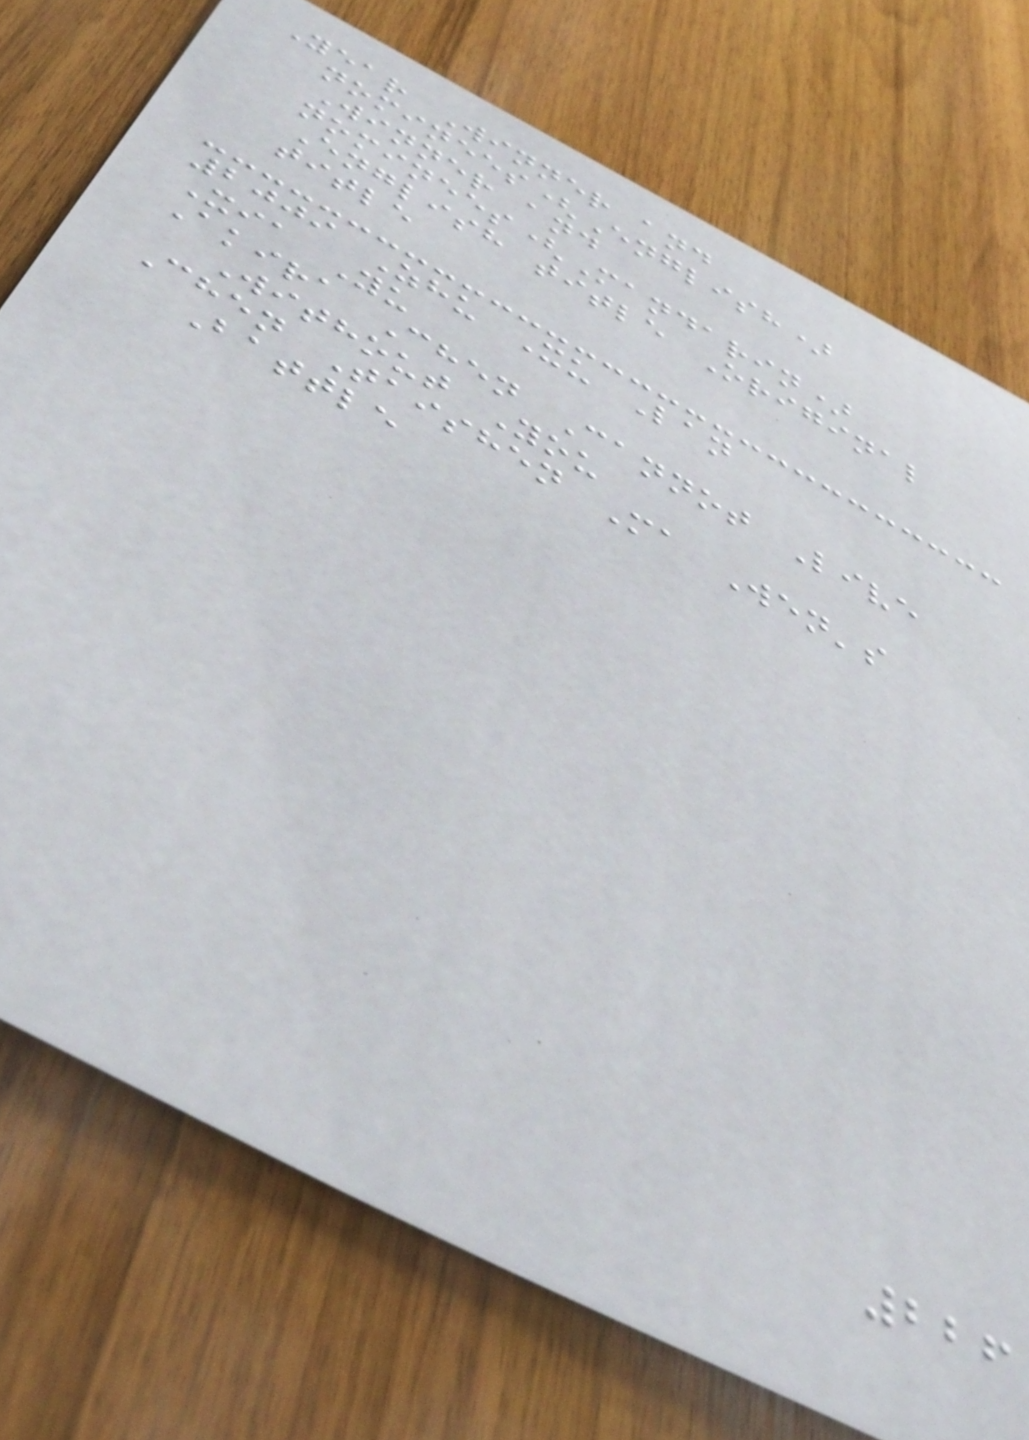Year Winner and
nominees(English)
Winner and
nominees(Mandarin)
English title Original
title
2009 Zhu Xu Lan
Xia Yu
Akira Chen Cannot Live
Without You
Chen Taishen Ma Wen's
Battle
226
